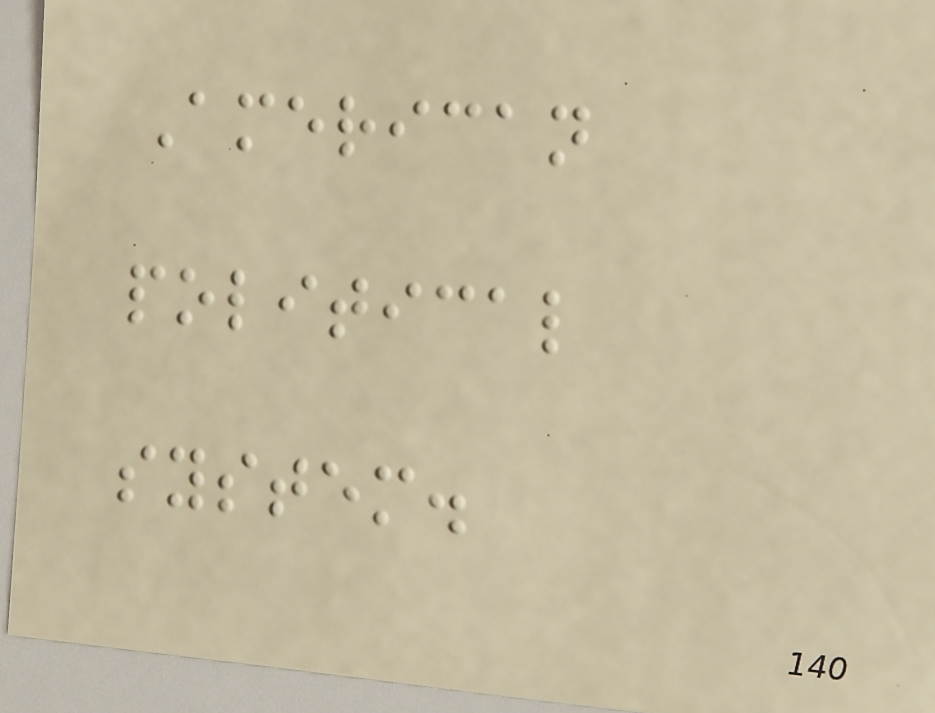American
political
system.
